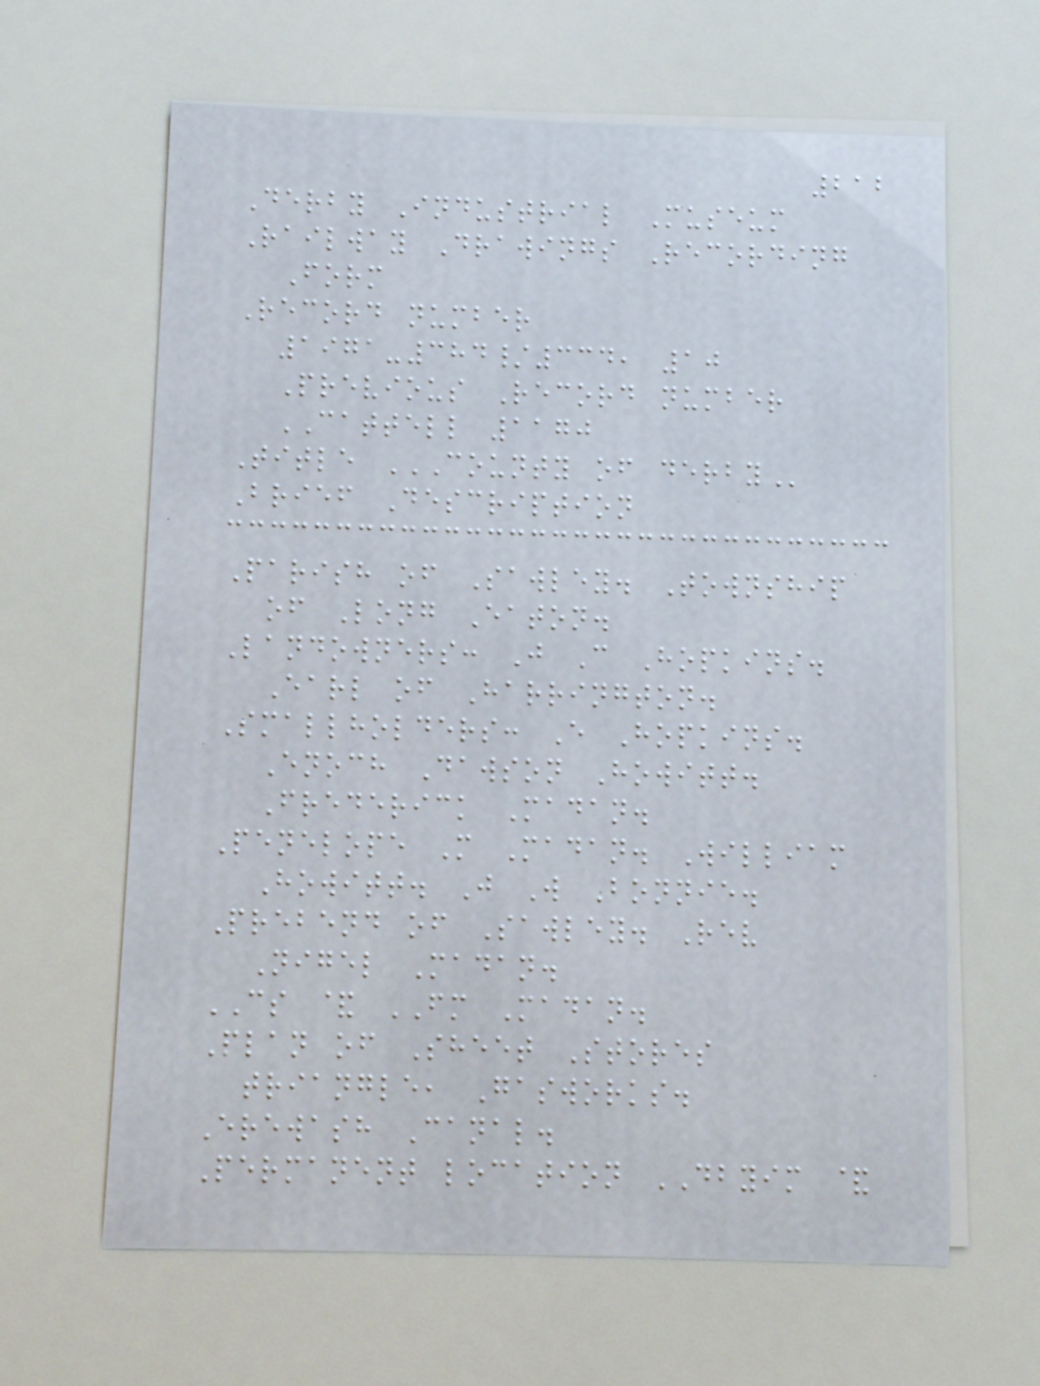212
Derby Industrial Museum
Railway Drawings Recording
Form
Record number
1971-384/334, 10
Previous Record number
CATTELL 1170
Title COUNTY OF DERBY
Brief Description
Parish of Sawley. Township
of Long Eaton.
Landowners: J C Hopkins.
Earl of Harrington.
Smallholders: E Hopkins.
Enoch Dawson Howitt.
Frederick Madan.
Penelope M Madan. William
Howitt. J W Bonnie.
Prebend of Sawley. Rev
Nigel Madan.
CS & FM Madan.
Plan of Sheet Stores
triangle, Gasworks.
Erewash Canal.
Permanent location DBYIM &
